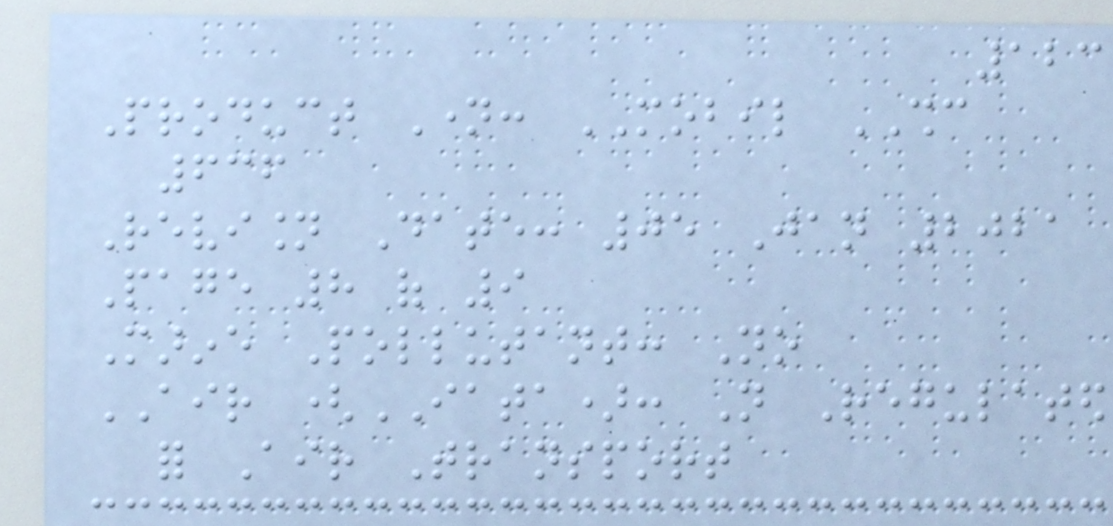123
Product Name: MOBIL SHC
636
Revision Date: 05 Jan 2021
Page 8 of 9
Marine Pollutant: No
AIR (IATA): Not Regulated
for Air Transport
